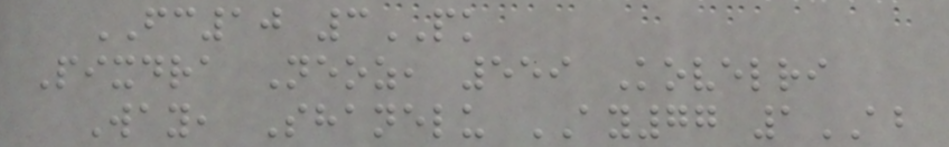FC10 3PK
Pixdra Neoz, 559 Kovelri
Way, Shanelu AY77 1AB
